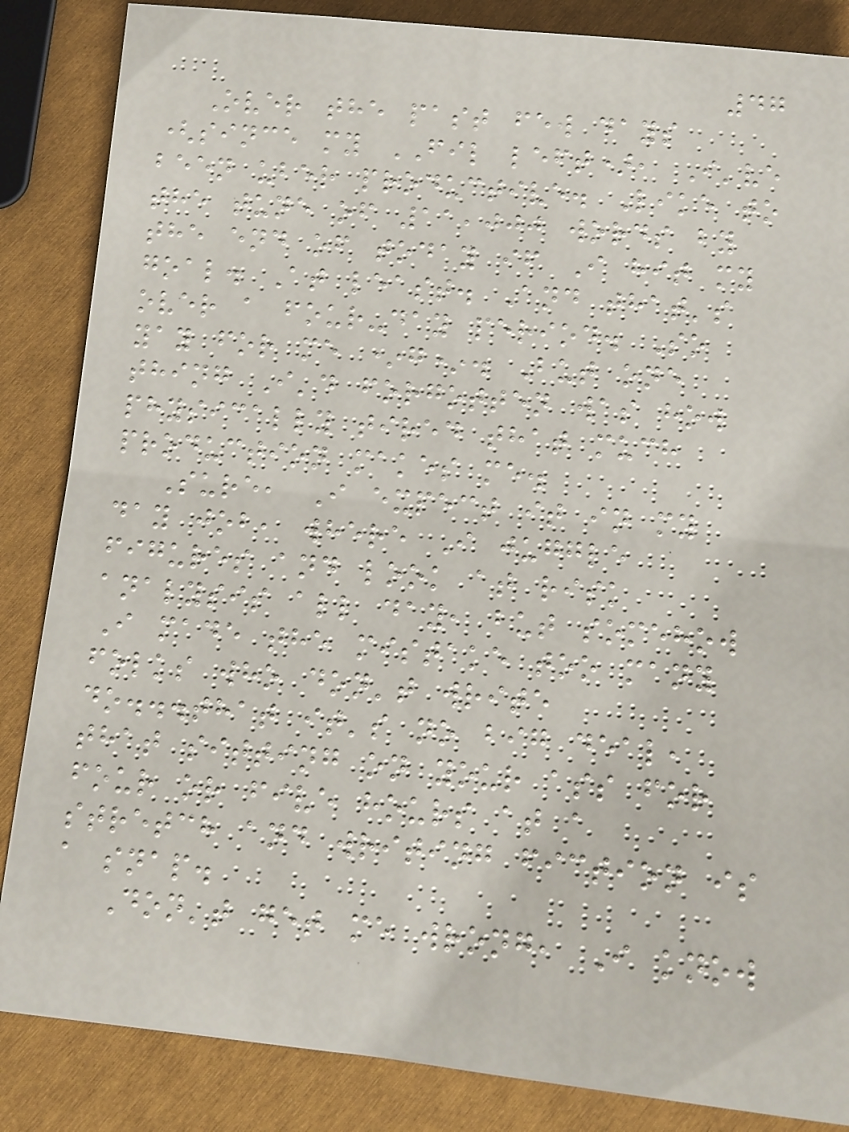47
Over the past few days
(since my FIL left), I've
been uber productive. Like to
the tune of 11,000 words by
the end of today if I hit my
goal. At least. And that's
over a four-day period. So
yay for me *g*. But one
thing I'd forgotten was how
physically tired that much
production makes me.
Sure, I expect it in my
day job, where I juggle
figures and look at risk
analysis all day, but somehow
I made the mistake too many
folks who don't write
do...that it's no big deal,
that sitting on your ass for
four or five hours at a
stretch and writing fiction is
a snap.
Don't get me wrong, I know
